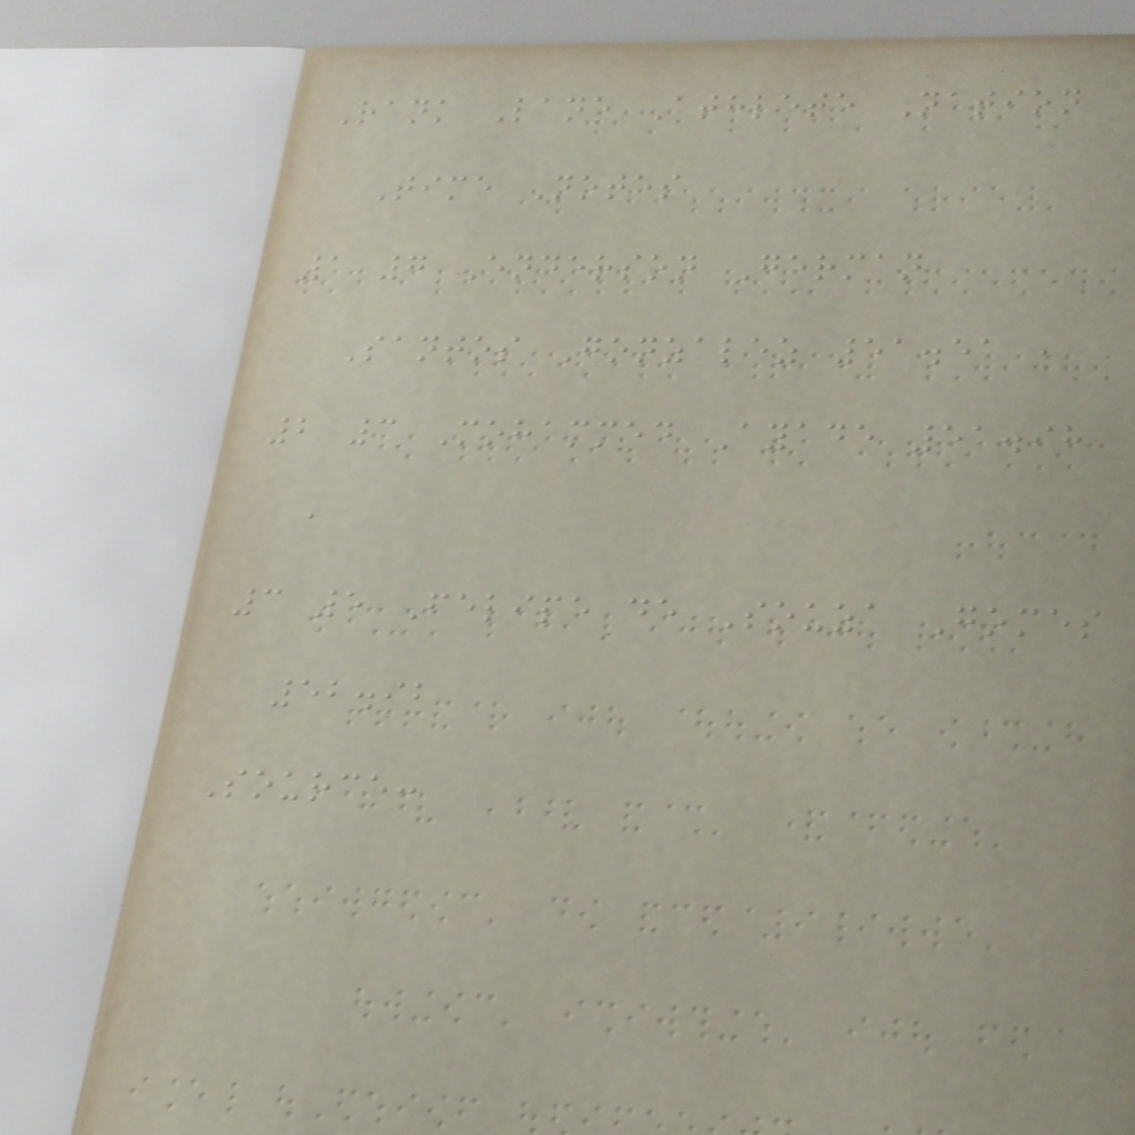Rank Lane Athlete Nation
Time Notes
1 7 Enderson German
Santos Gonzalez 51.51 ,
2 3 Mohammed Ayade 51.98
,
3 5 Felipe de Souza Gomes
52.92
Source:
